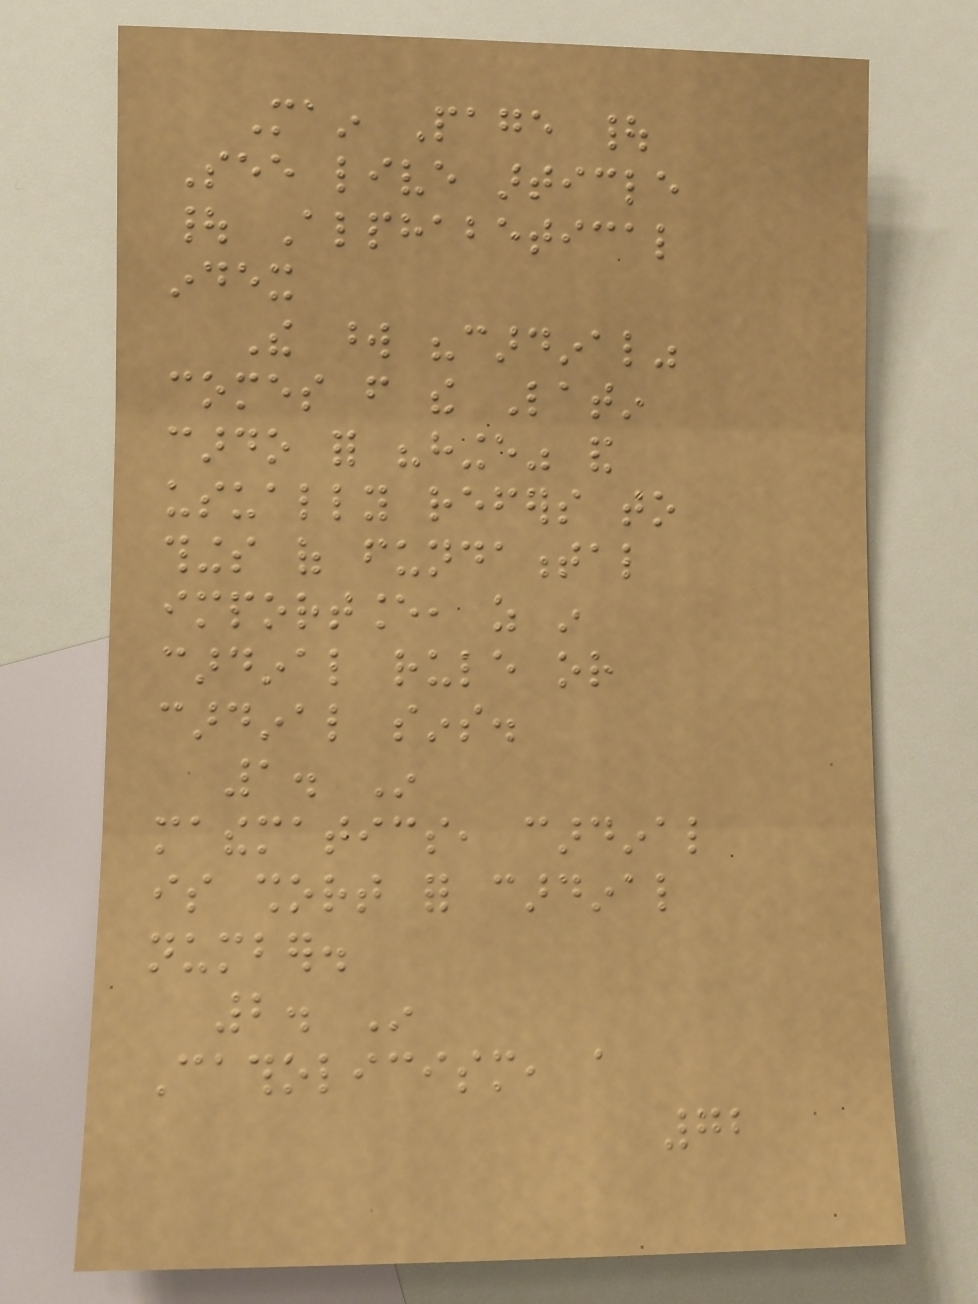Main Page |
See live article
| Alphabetical
index
The word "cardinal"
comes from the Latin
cardo for "hinge" and
usually refers to
things of fundamental
importance, as in
cardinal rule or
cardinal sins.
1. In
mathematics, cardinal
is short for cardinal
number.
2. In
Catholicism, a
72
